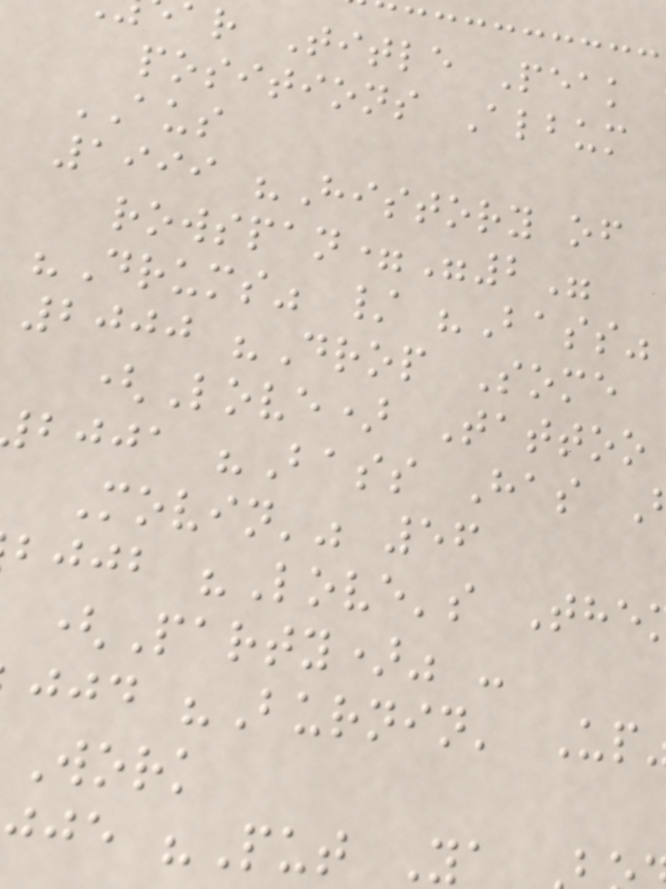ar Title Peak
positions Album
AUS
1999 "History of
rowspan="2"
"Drums" / "Bass"
2000 "Drop Some
(Love) Tattoo
bjja "Bass Has
Movin'" 56
bjjb "Love's The
(Party)" -
jjd "Burnin' Up
Work
je "Put Ya
